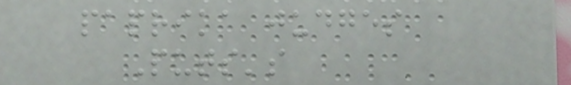paprika judges
Puts's
